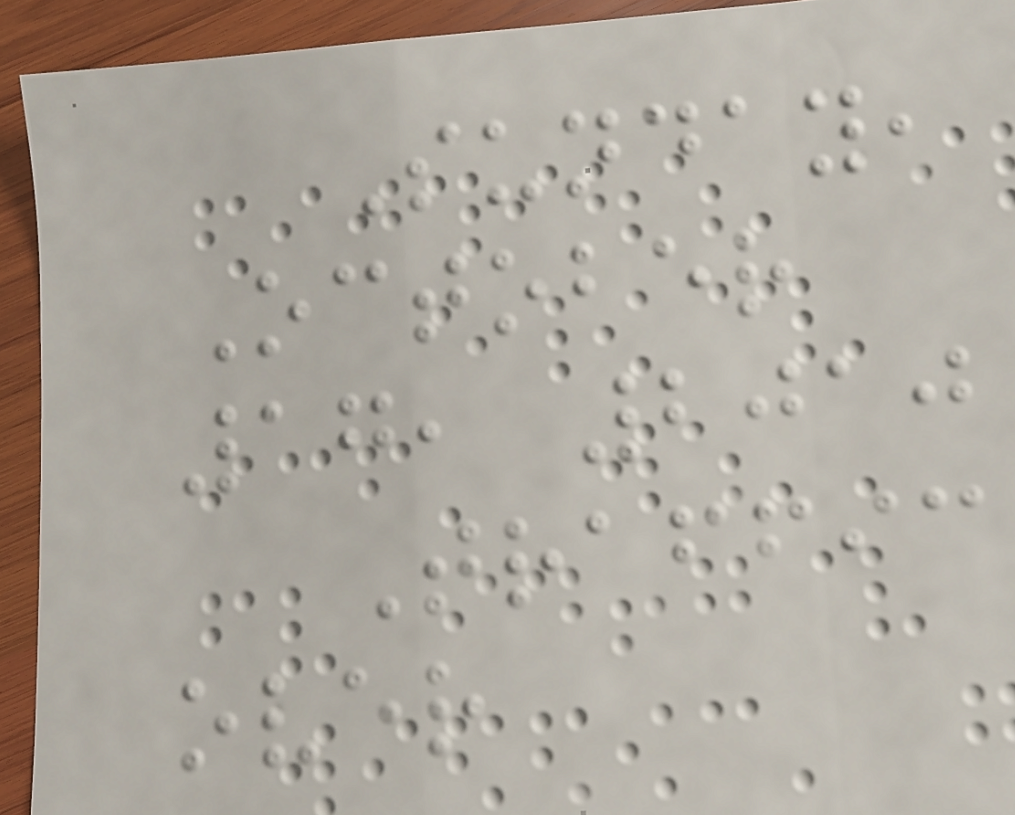Sunday,
October
17, 2010
Traffic
over
